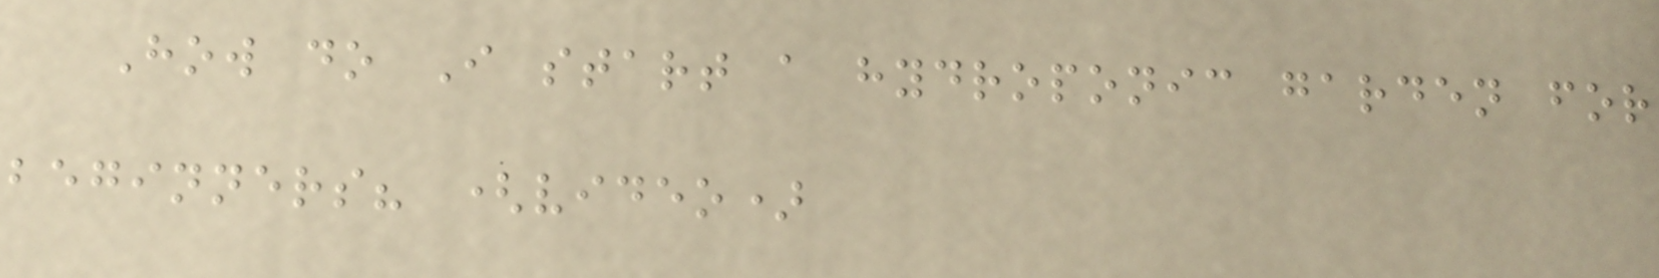How do I start a hydroponic garden for
beginners? (video)
